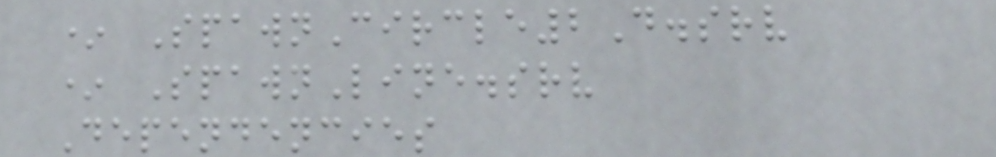* SpawnCircle2D.srv
* SpawnLine.srv
Dependencies
